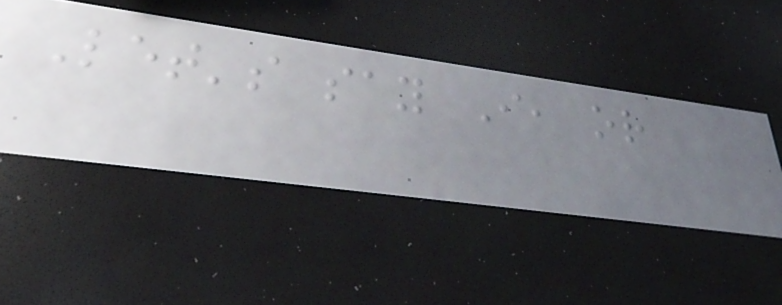Let's say I, or
